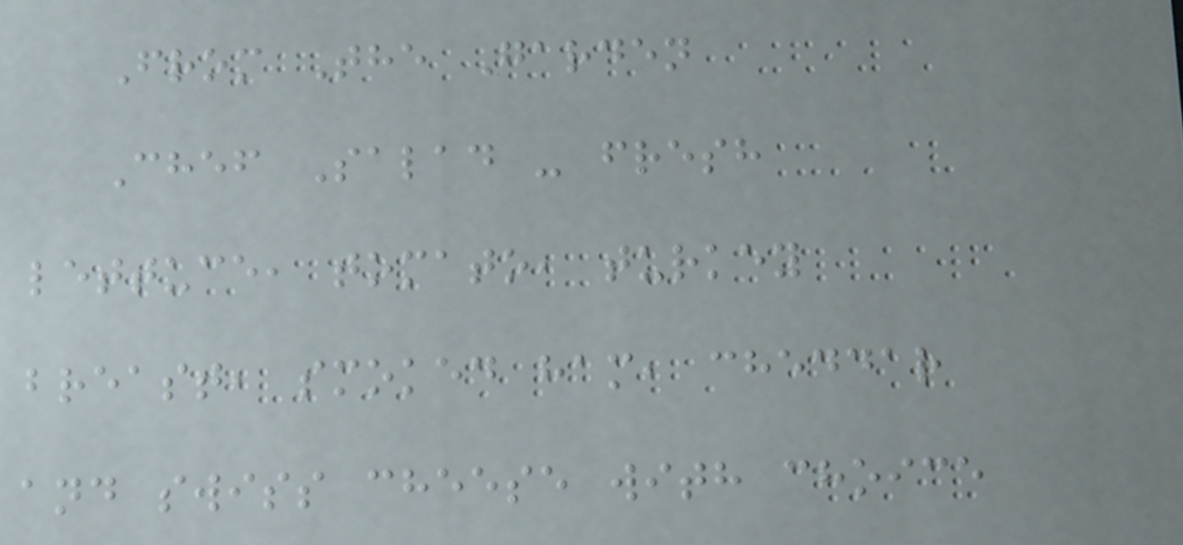From The Garden
Chef Salad - fresh
lettuce, tomato, turkey
breast, smoked ham, cheddar
and swiss cheese with choice
